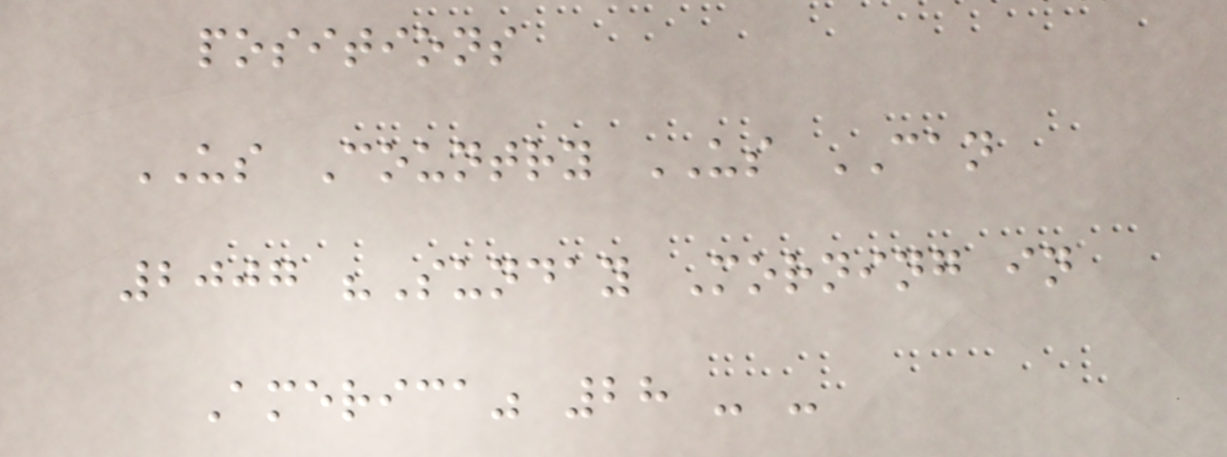positions
US Country US CAN
2007 "Sunday Morning in
America" 28 - -
